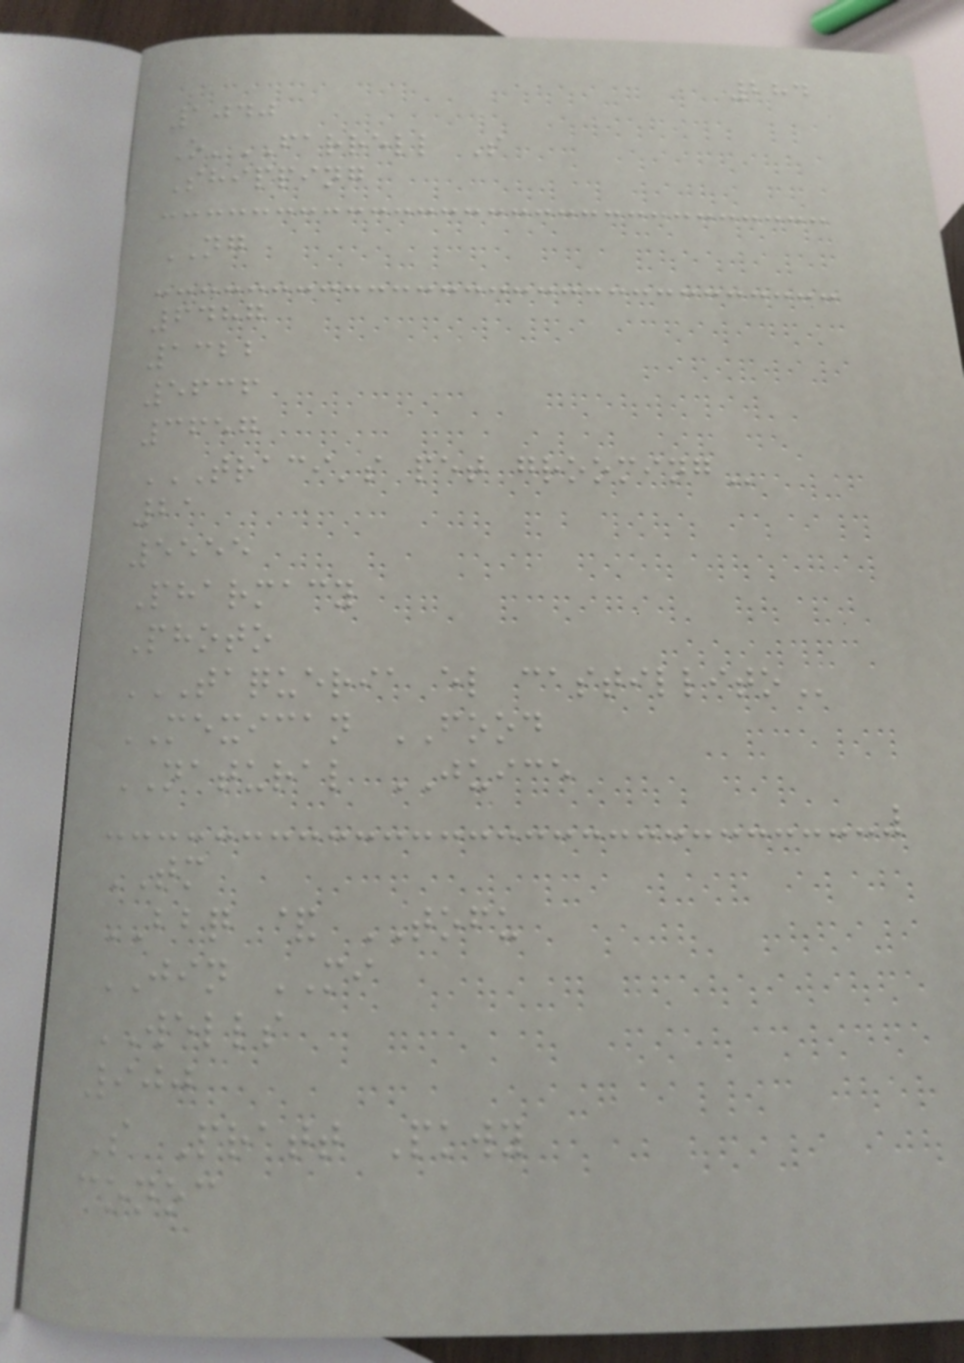284
1040
O'FARRELL S
Shipping
NG
6487
1322
5636
3657
TRACI'S PET GROOMING
21
5555
Pharmacy
Photo
TAQUERIA EL CASTILLITO
MEXICAN FOOD
NATURAL JUICE
TM
BBQ & TOFU
JIN MI
WELLS
900
S Pratt Pkwy
conoc
